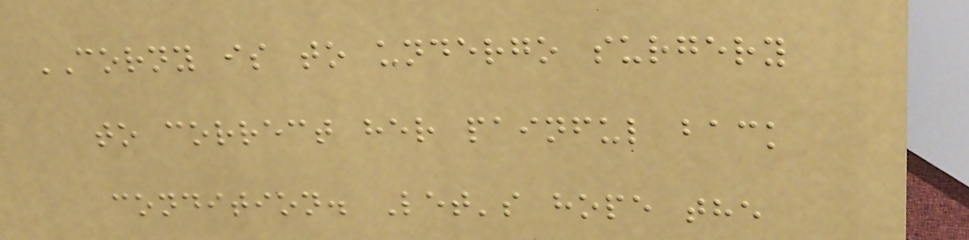CORNY is to undergo surgery
to correct her painful back
condition. Let's hope the
